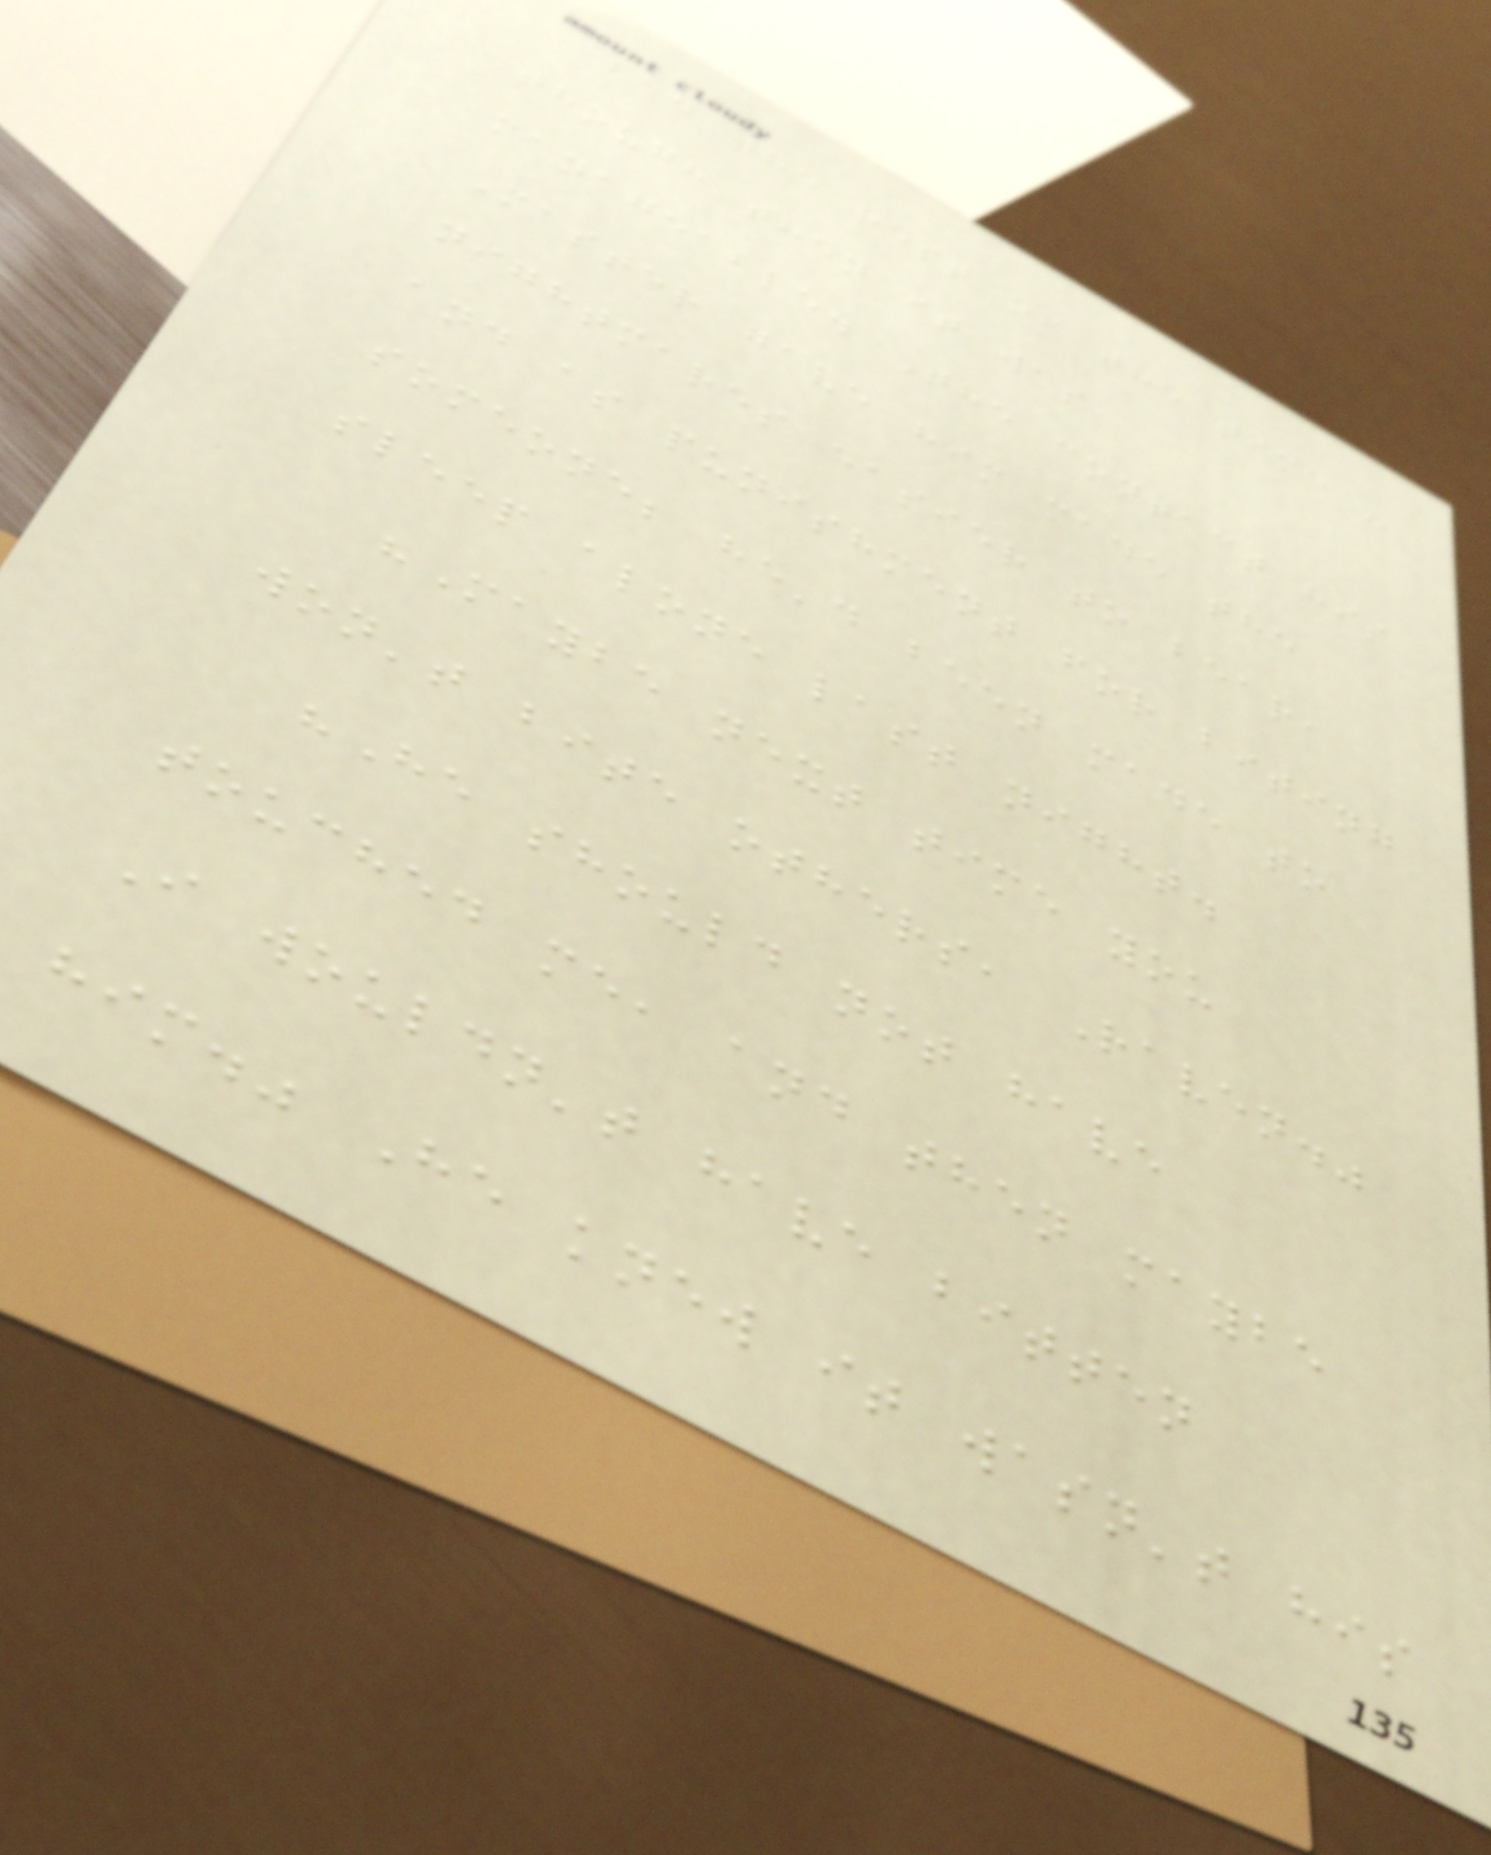bad the rest of the time -
though then it was
manageable. The contact his
Master gave him made the
nightmares easier to bear,
and as punishment for biting
someone; he'd been made to
sleep alone last night.
"Maybe next time you
won't bite others, Raven."
"He should not have
touched me, and then maybe
I wouldn't have bitten
him." He knew it wasn't his
